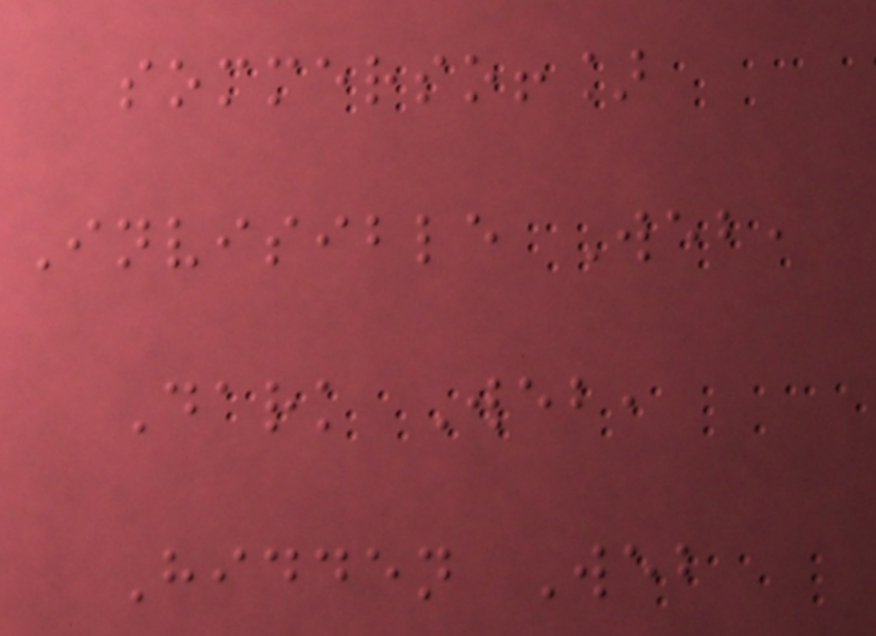sommerso!]
Invisible Web,
Dark Web,
Hidden Web
